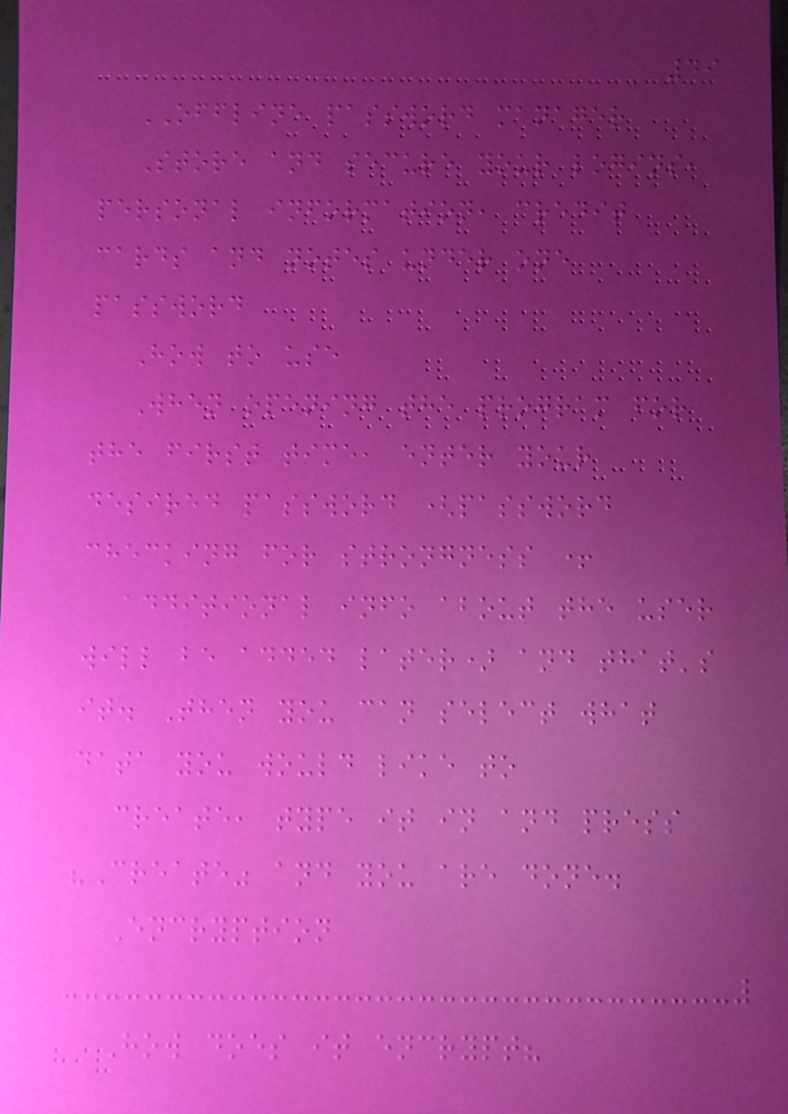49
OFFLINE password manager
Store and secure your logins,
personal information, credit
cards and notes under one
password
How to use
When opening the program for
the first time, enter your
desired password (password
checking for strongness +
additional info about the user
will be added later) and that's
it. Then you can select what
data you would like to
create, type it in and press
"Create" and you are done.
Encryption
How does it encrypt?
